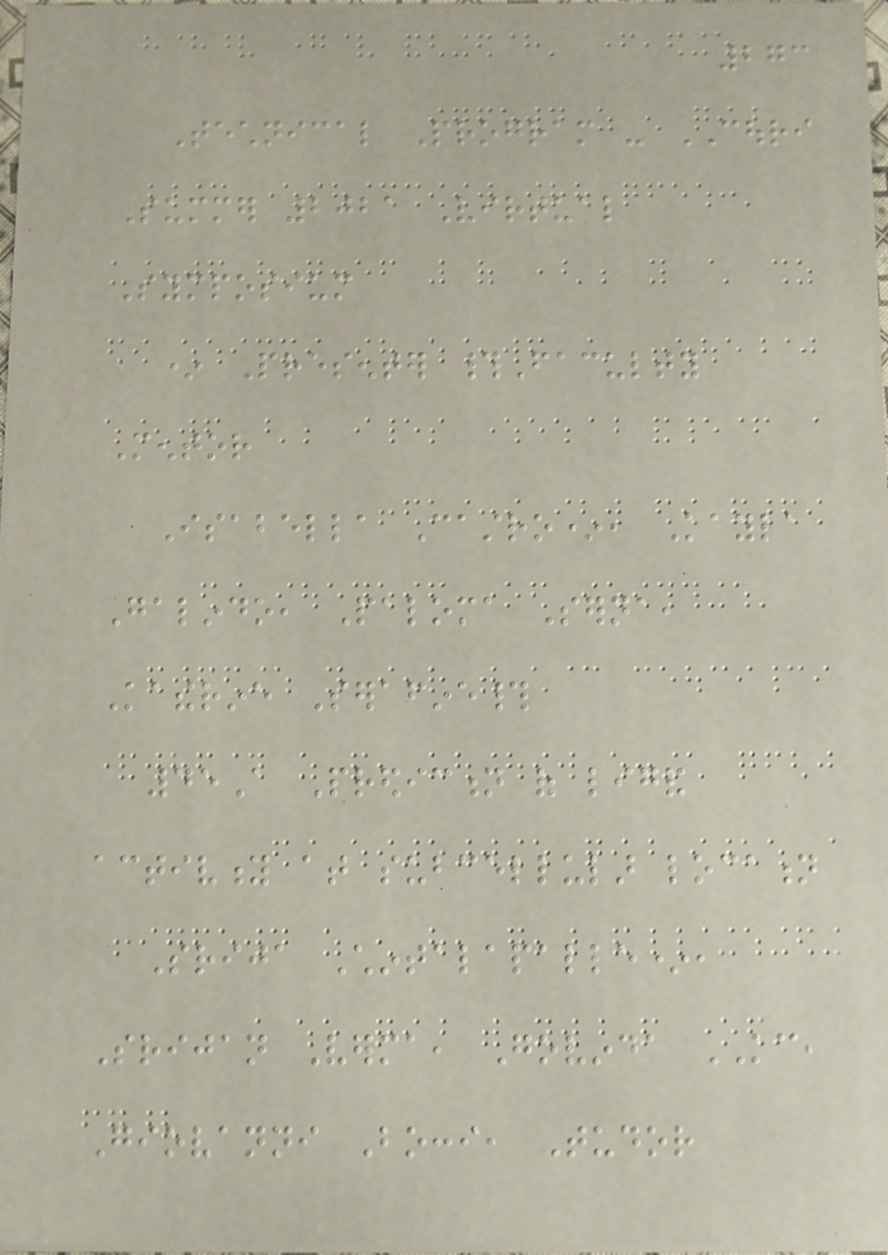273
Technical Program - COURI
Summer 2021 Virtual
Symposium
* Presenter #Faculty
Mentor
Isabella Castro*, Kayla
Galindo, Paloma Serna,
Katherine Serafine#
45A Prediction of ligand
activity at subcellular location
Srija Chintalapalle*,
Srijan Verma, Govinda KC,
Giovanni Bocci, Tudor
